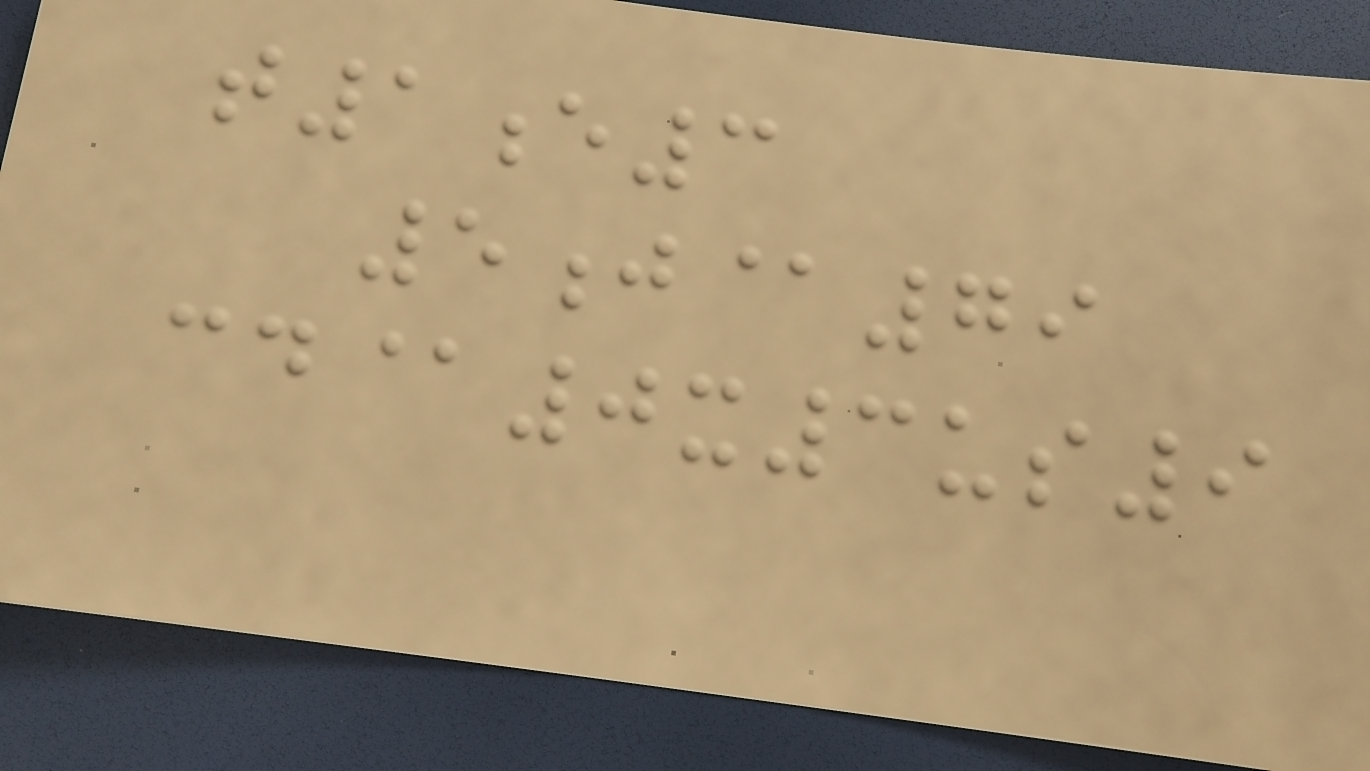t1e3
5j@79
cd@0x3us9
